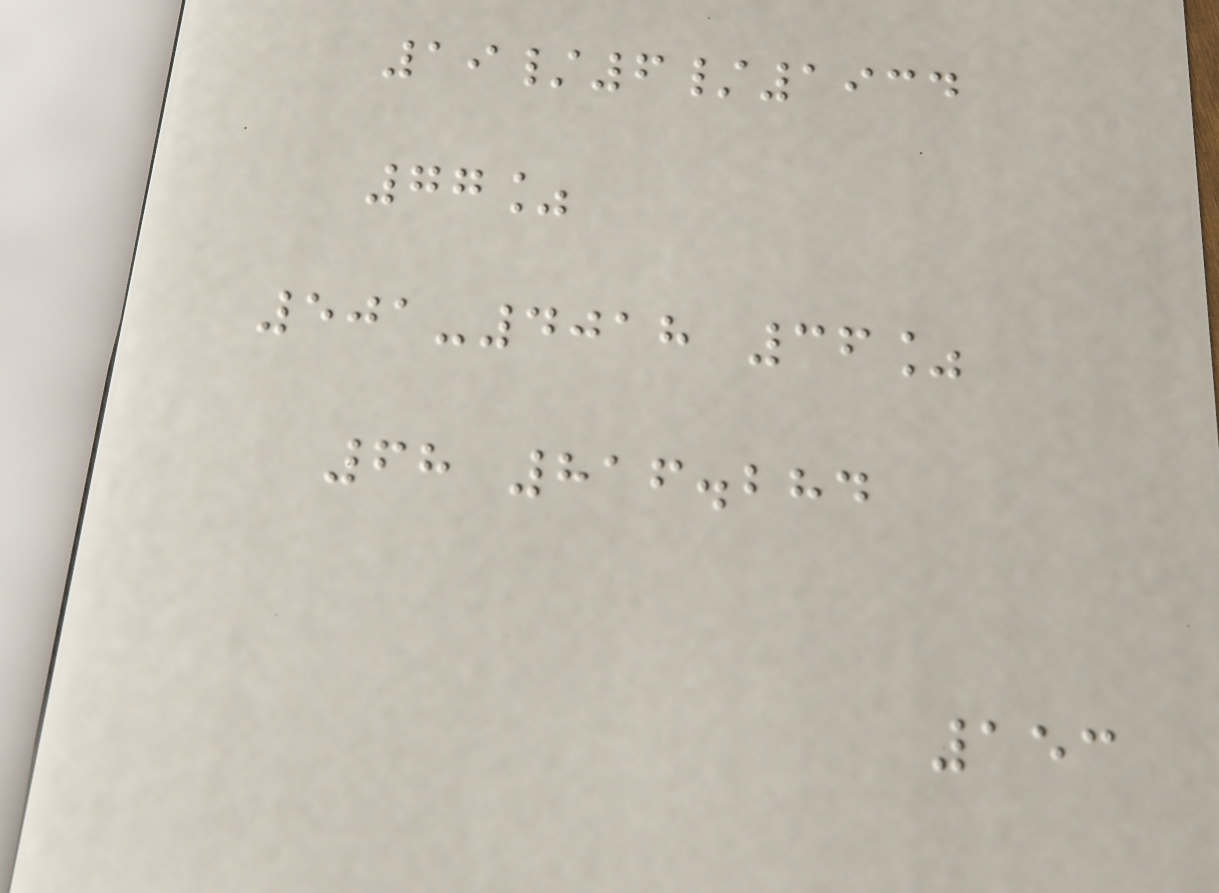19/6/1934
77%
501-4018 36%
68 816.284
153
